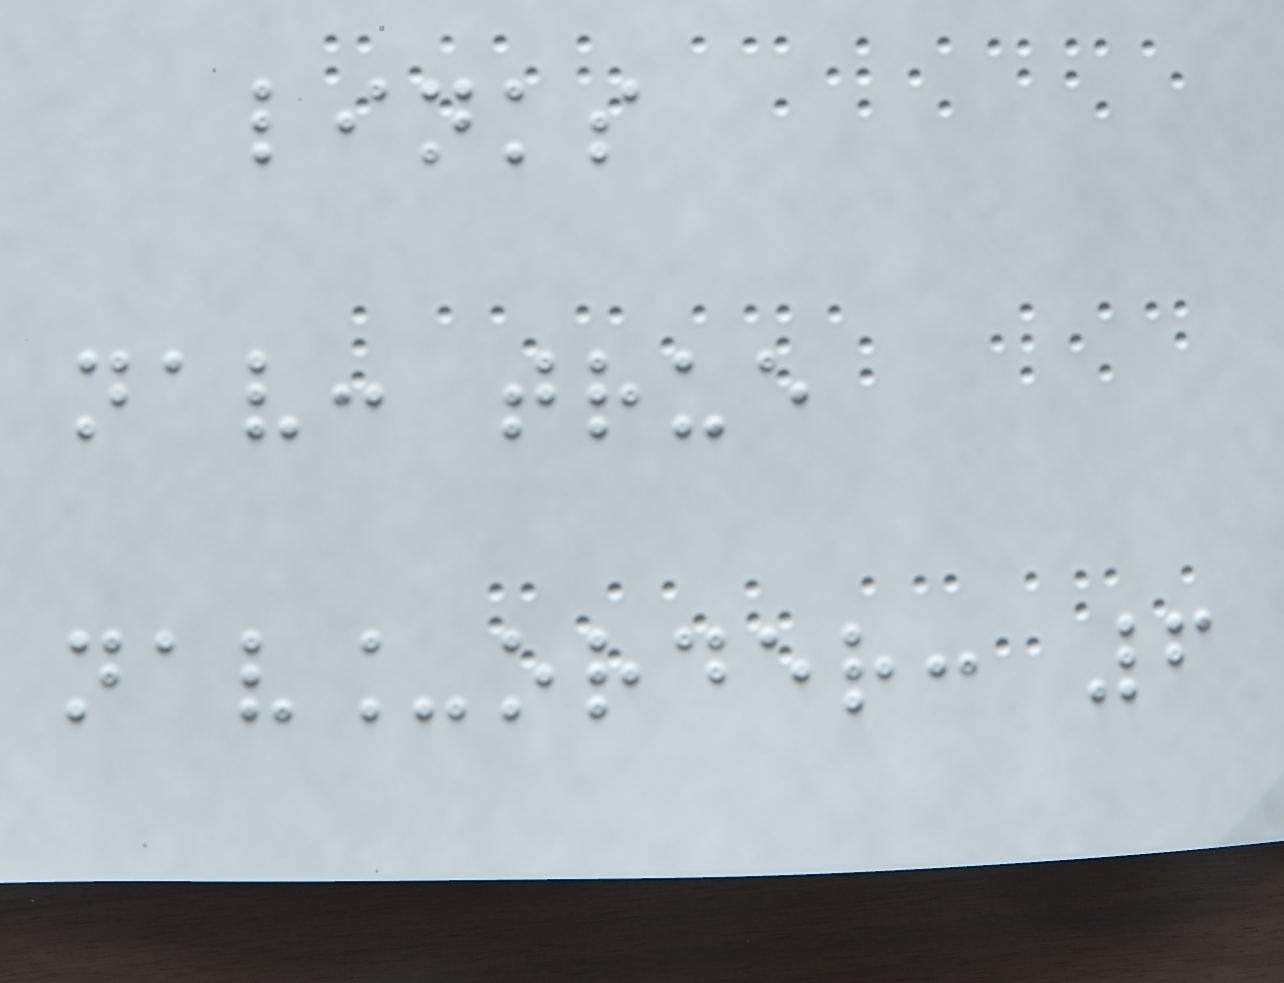links
nav: true
nav_order: 6
